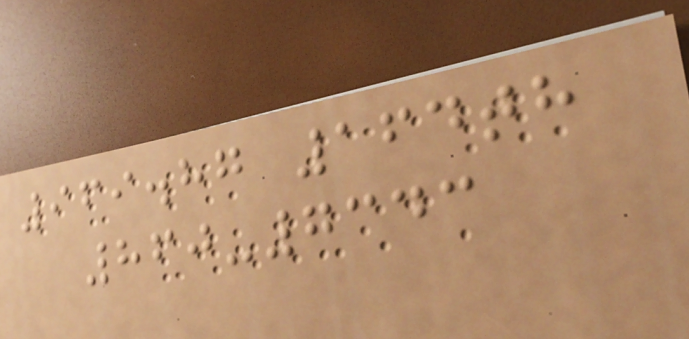969.87 164th
860-7343
